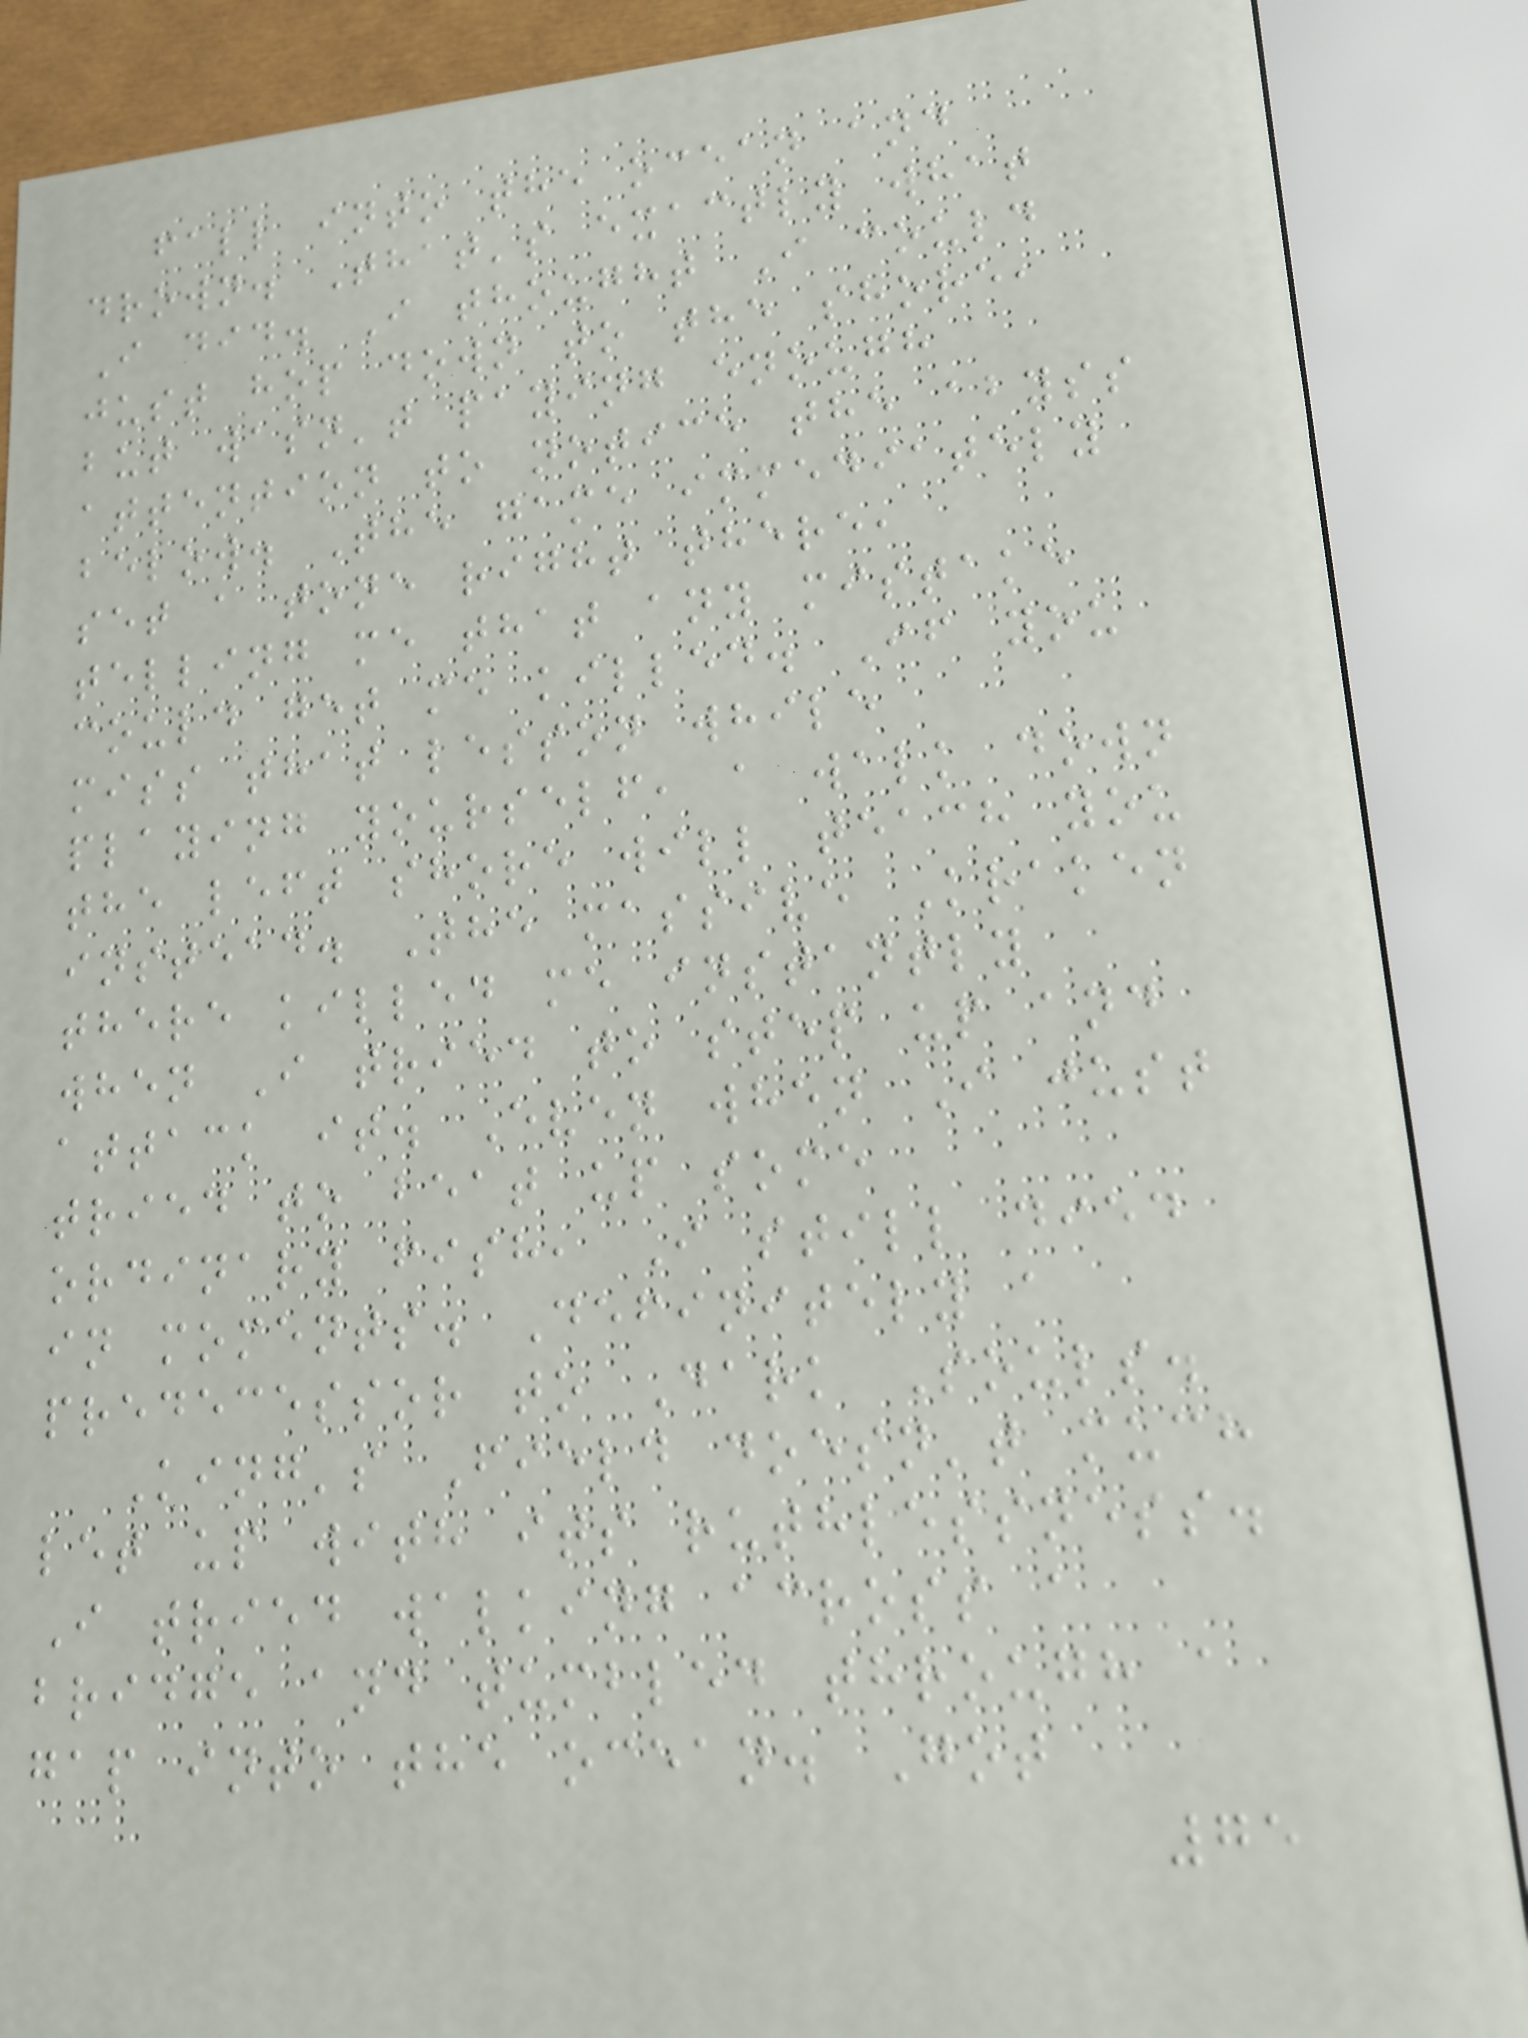fall into the ocean and
drown. That's exactly what
I did. I thought I could
just hop down to the shore,
but wasn't paying enough
attention to notice the abyss
below. The game immediately
set a tone right there,
telling me that any mistake
could get me killed. If you
miss that lesson while
playing yourself, a walk down
the left shore will teach you
instead. The massive Kraken
there killed me instantly
when I tried to step up and
attack it. Even when I just
tried to beat up some
ordinary fish, I still died
in moments. Definitely a
predecessor to Dark Souls.
King's Field doesn't much
let up with its ruthlessness.
I tried walking across a
bridge and tumbled through a
gap into the ocean. Got
75
